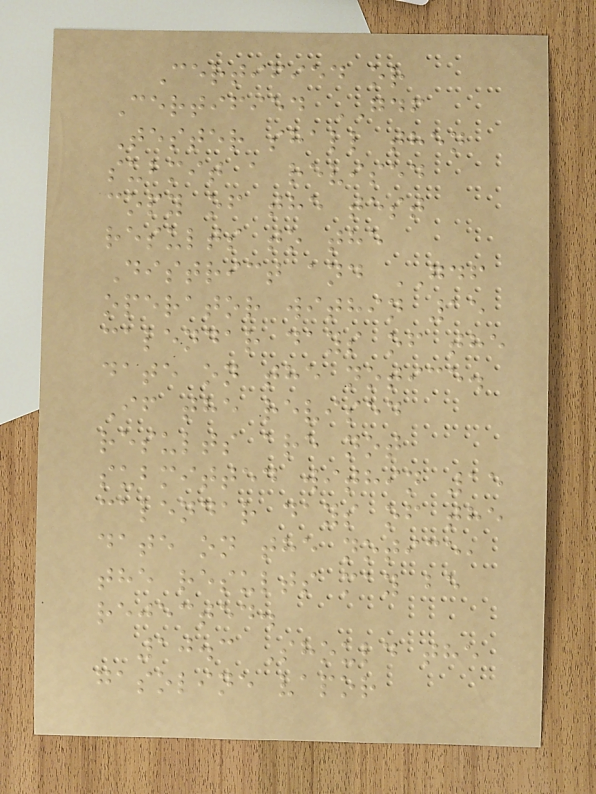Certified or
Certified GDF
Tester shall then
submit a revised
copy of the test
results to the
District and GDF
operator within 15
calendar days of the
date on the notice.
If the revised
results are not
submitted within 15
calendar days of the
date on the notice,
the results may be
rejected.
10.3 Should the
gasoline vapor
